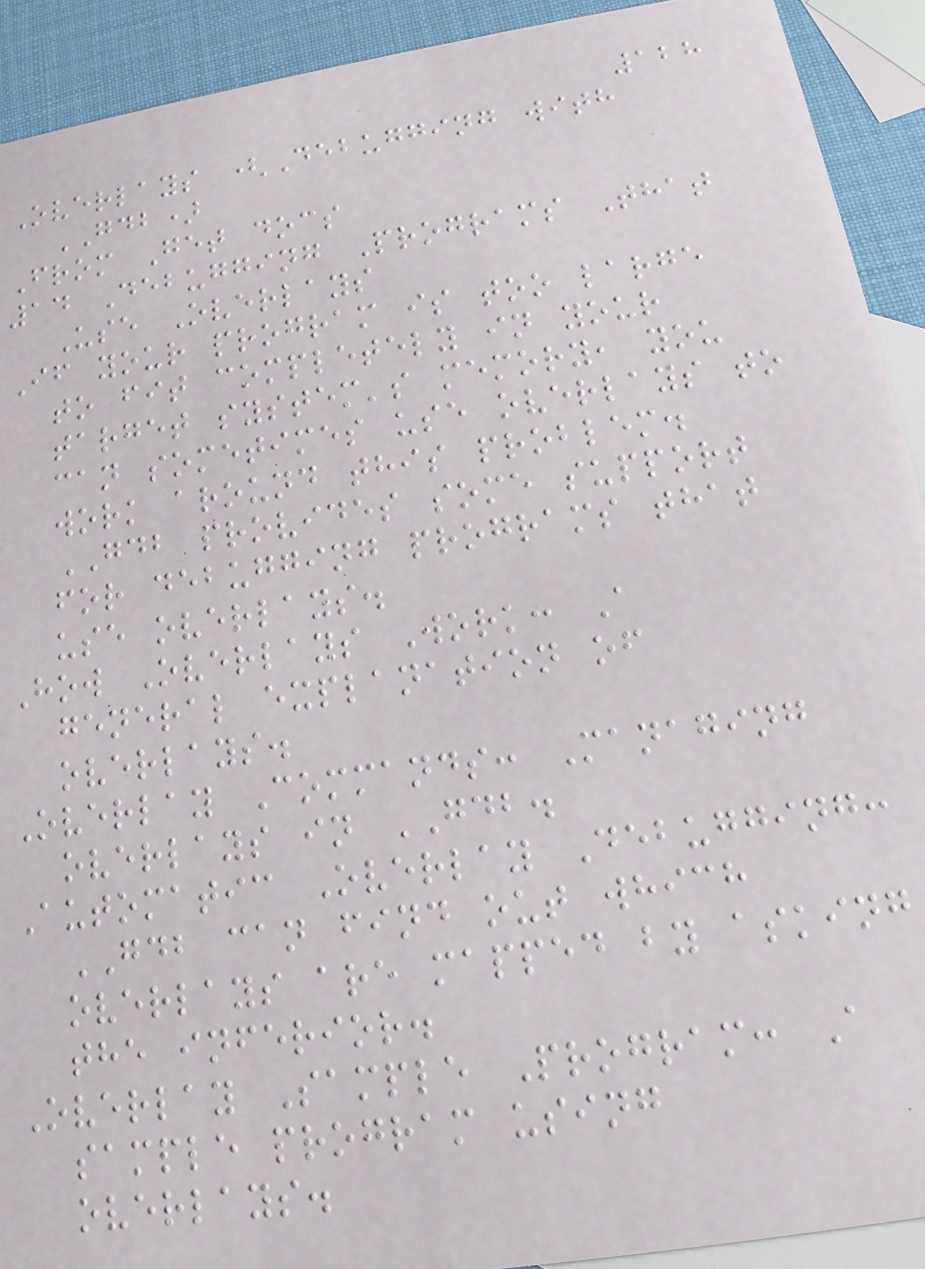128
Overlays (Debugging with
GDB)
From Get docs
14 Debugging Programs That
Use Overlays
If your program is too large
to fit completely in your
target system's memory, you
can sometimes use overlays to
work around this problem.
GDB provides some support
for debugging programs that
use overlays.
How Overlays Work: A
general explanation of
overlays.
Overlay Commands: Managing
overlays in GDB.
Automatic Overlay Debugging:
GDB can find out which
overlays are mapped by asking
the inferior.
Overlay Sample Program: A
sample program using
overlays.
